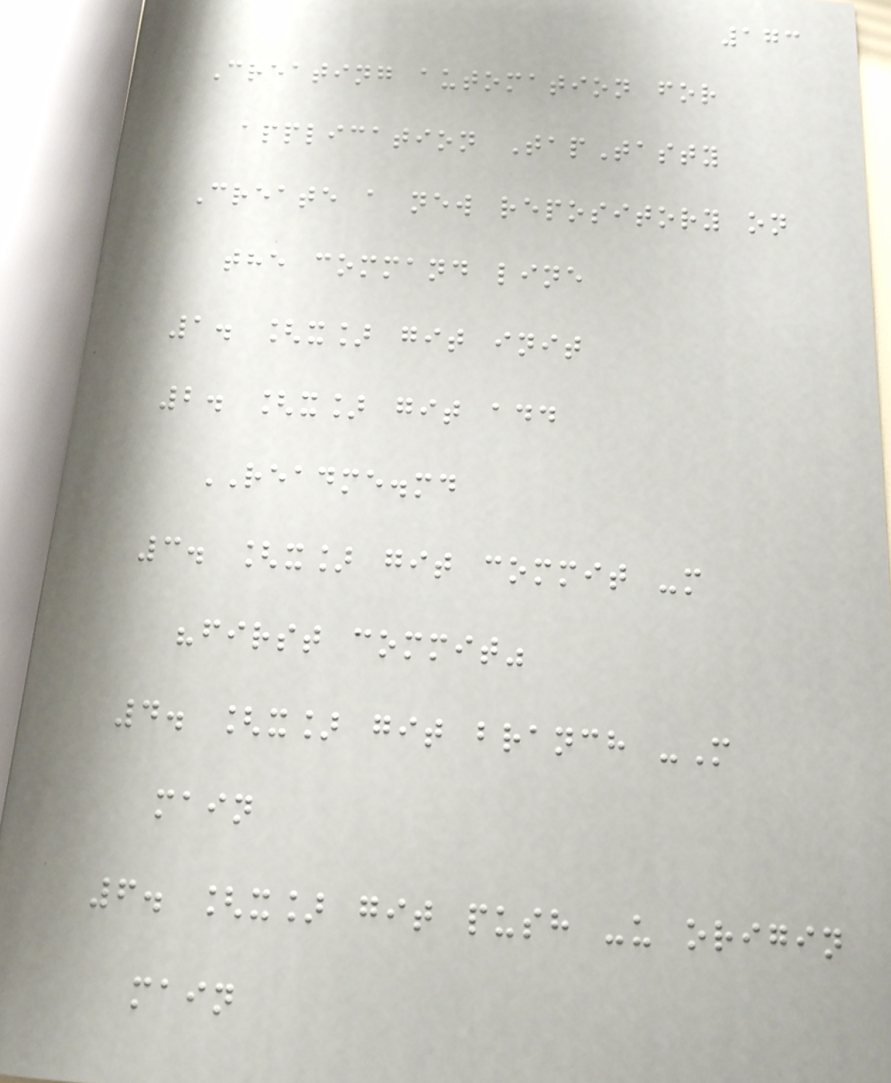173
Creating automation for
application TapTasty
Create a new repository on
the command line
1. [x] git init
2. [x] git add
README.md
3. [x] git commit -m
"first commit"
4. [x] git branch -M
main
6. [x] git push -u origin
main
